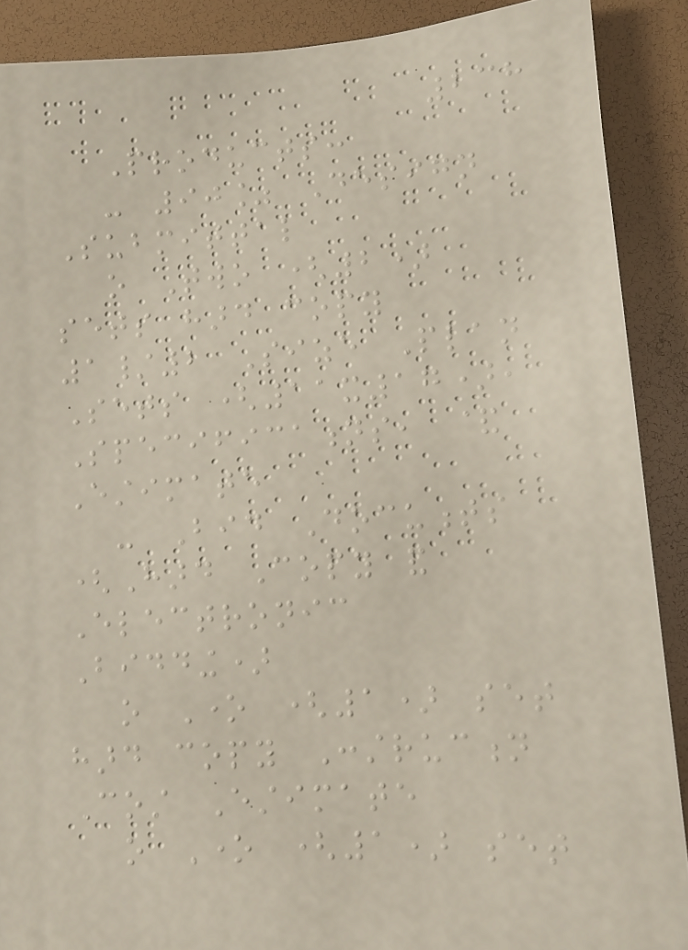238
Products:
- 90% Design
Submittal
o Two (2)
sets hard copy
1/2 Size Plan
Sets (11x17),
Specifications, &
Estimate
- Bid Documents
(Hard Copy and
Electronic
Bidding)
o One (1) set
hard copy Construction
Cost Estimate
o One (1) set
